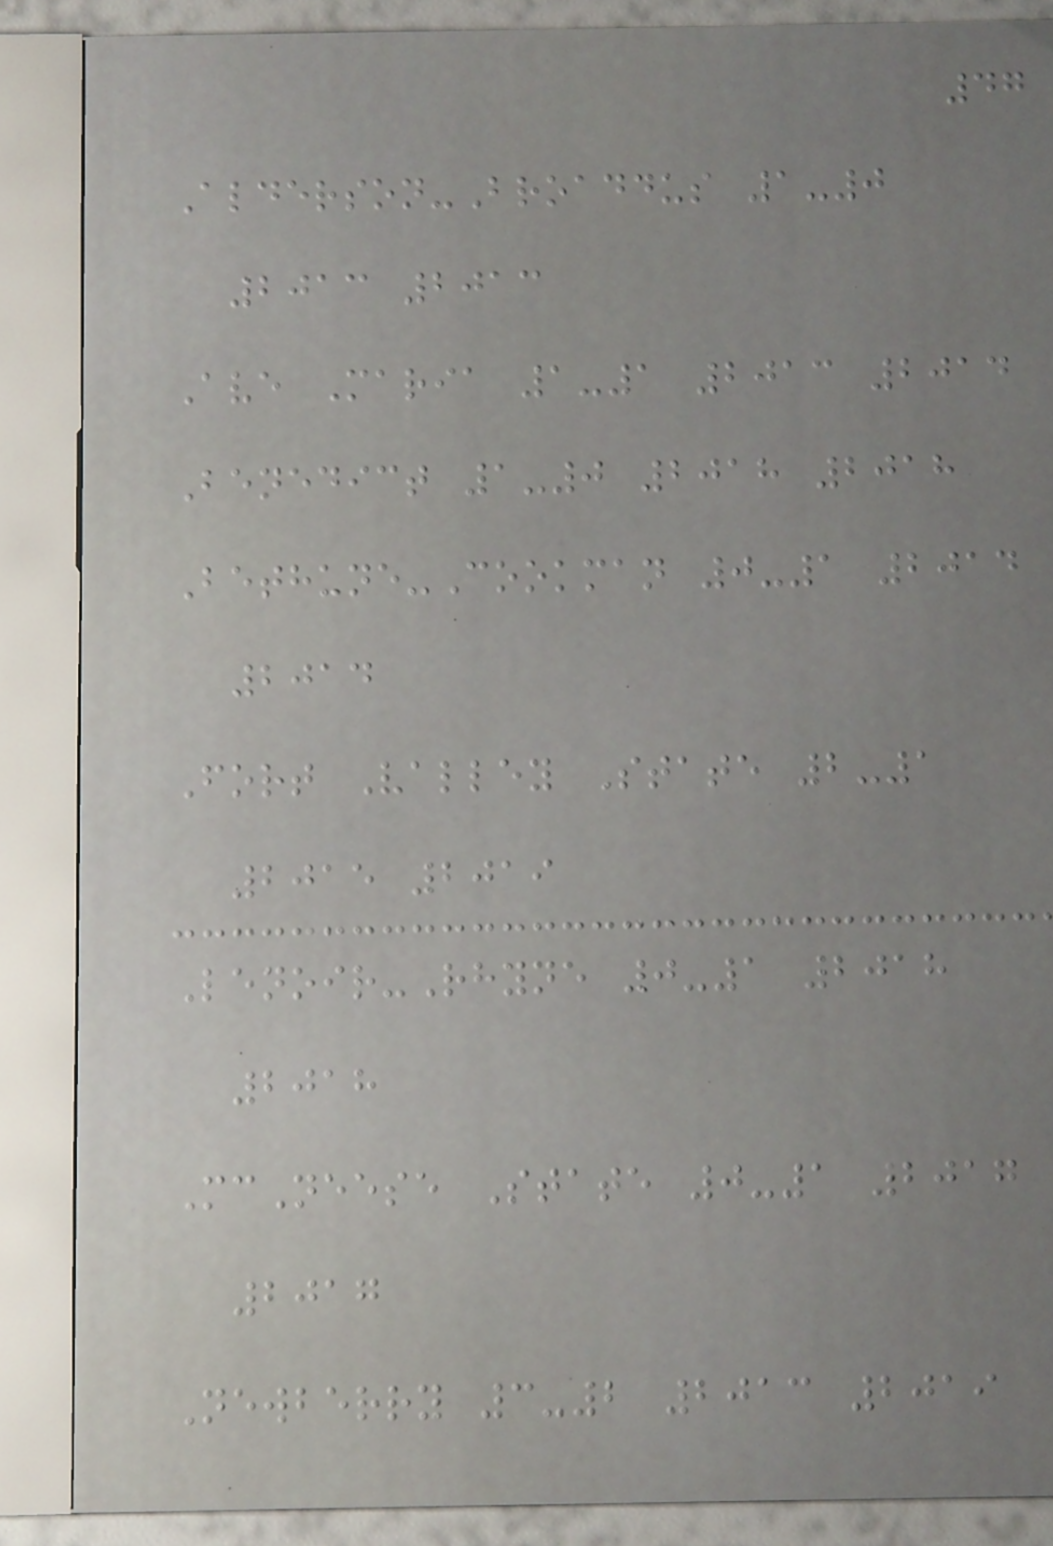47
Alderson-Broaddus 1-0
2013 2013
Ave Maria 1-1 2013 2014
Benedict 1-0 2018 2018
Bethune-Cookman 0-1 2014
2014
Fort Valley State 2-1
2015 2019
Lenoir-Rhyne 0-1 2018
2018
McNeese State 0-1 2017
2017
Newberry 3-2 2013 2019
